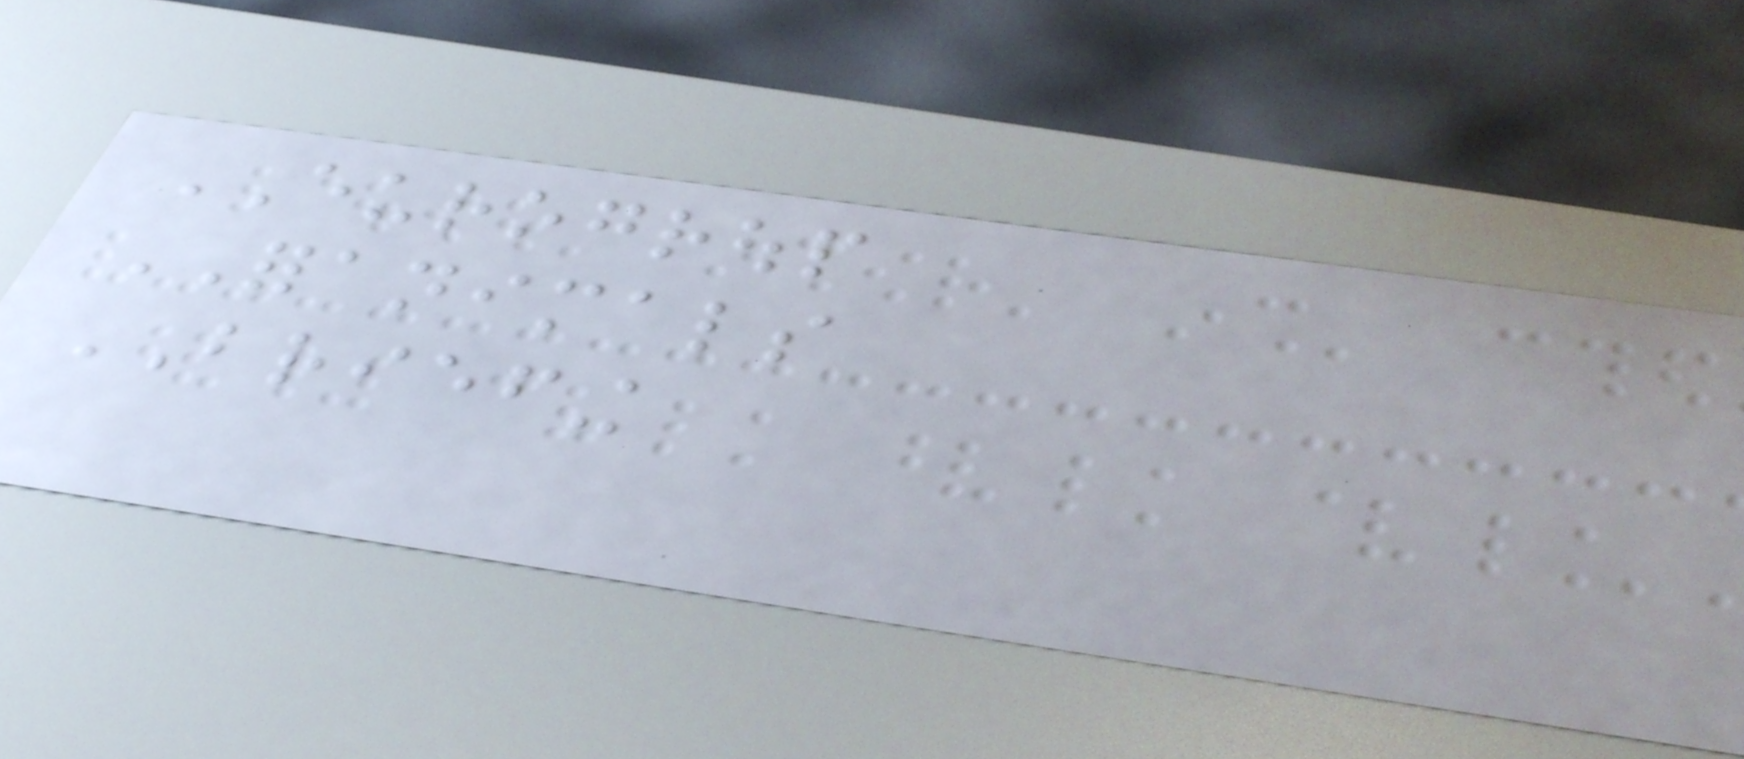EUROGROUP
FORANIMALS
BRIEFING
